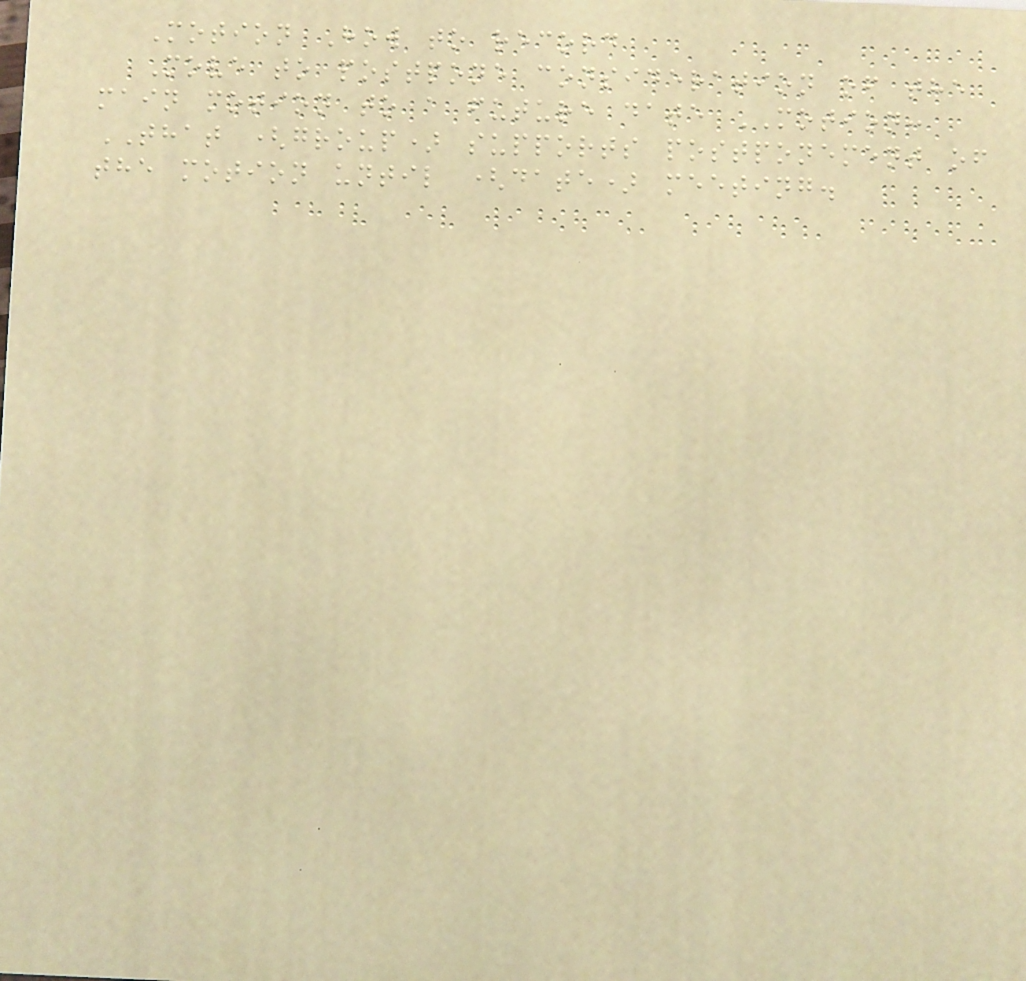Motion How to record
Move to postpone consideration of the
main motion to a future date MOTION:
THAT (group) supports postponement of
the motion until (date) meeting.
